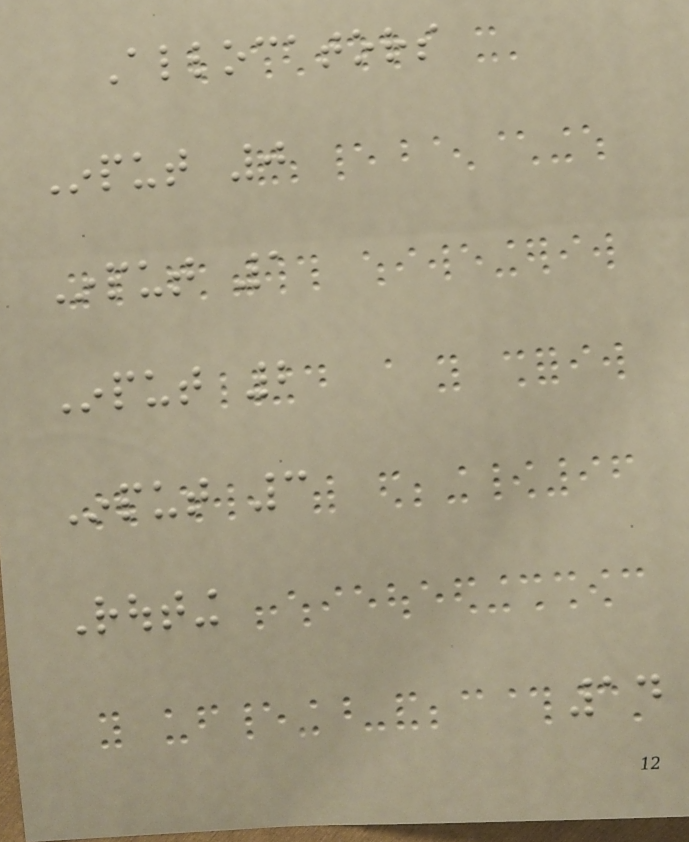Allocators
Input 0
Input 1
Input 2
Input 3
Routing
14
